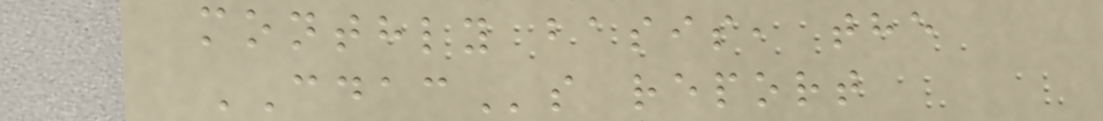monthly basis, the
CDACs report
